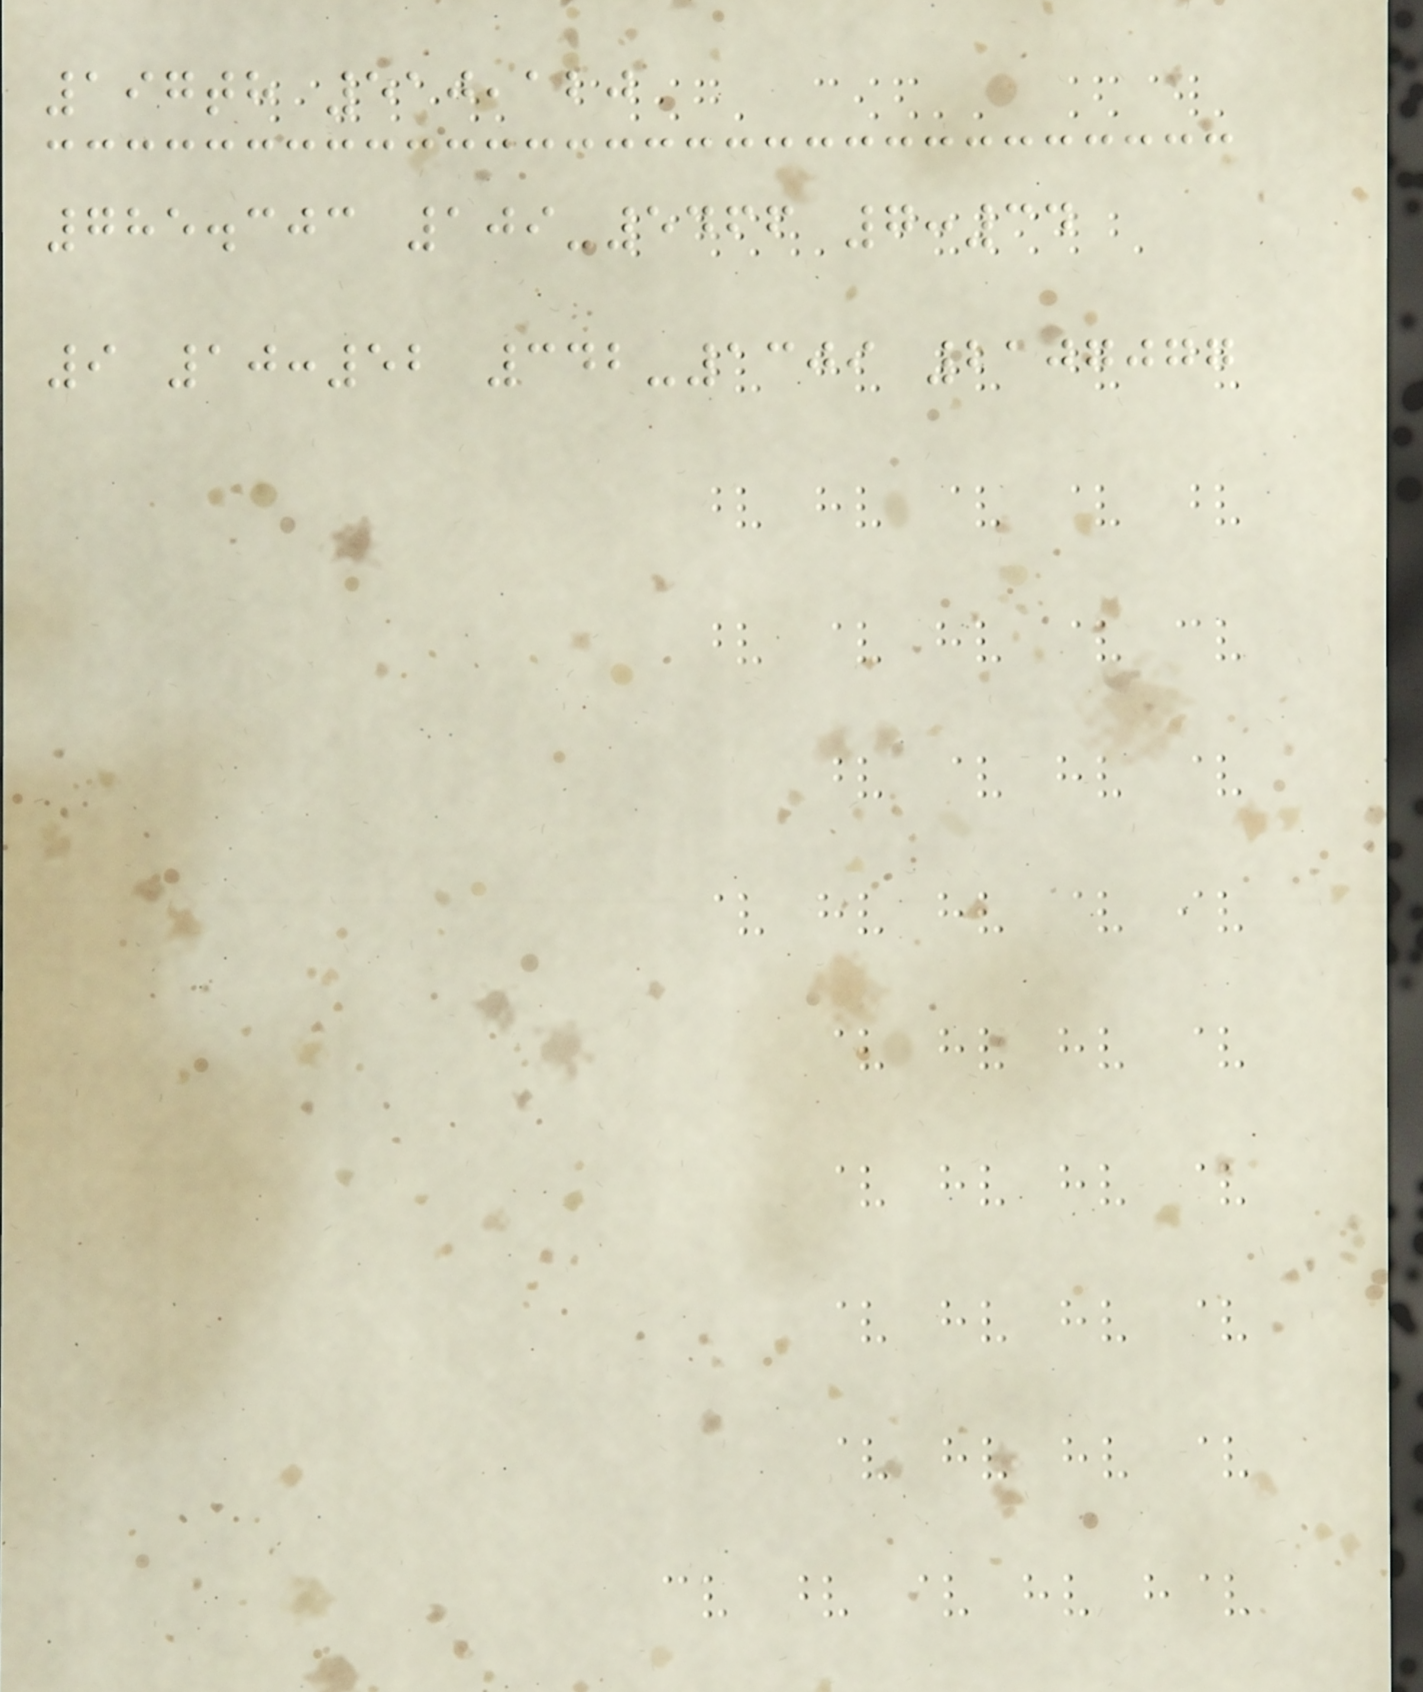197th 510,120
785.303 109-5466 7:34
9 10:52 342-1309 2107077
